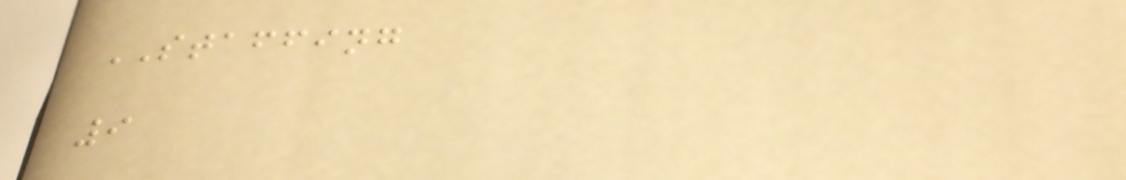STAFFING
9
